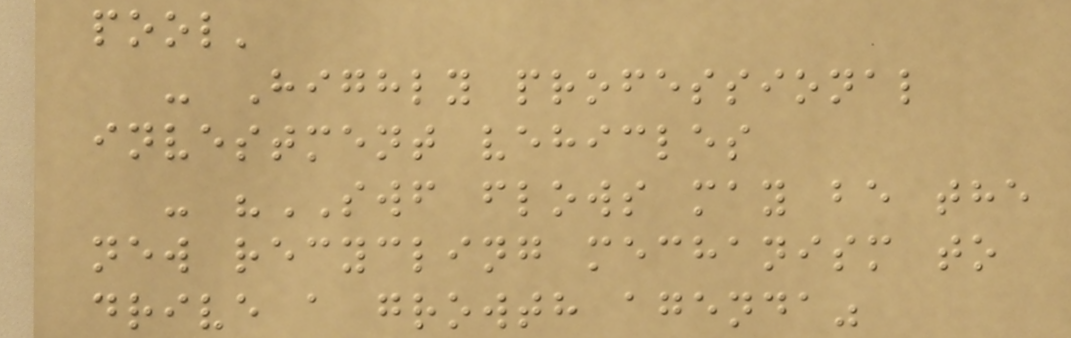pool'
- Highly professional
investment vehicles
- "SWF flows may be the
new recycling mechanism to
drive a growth agenda"
